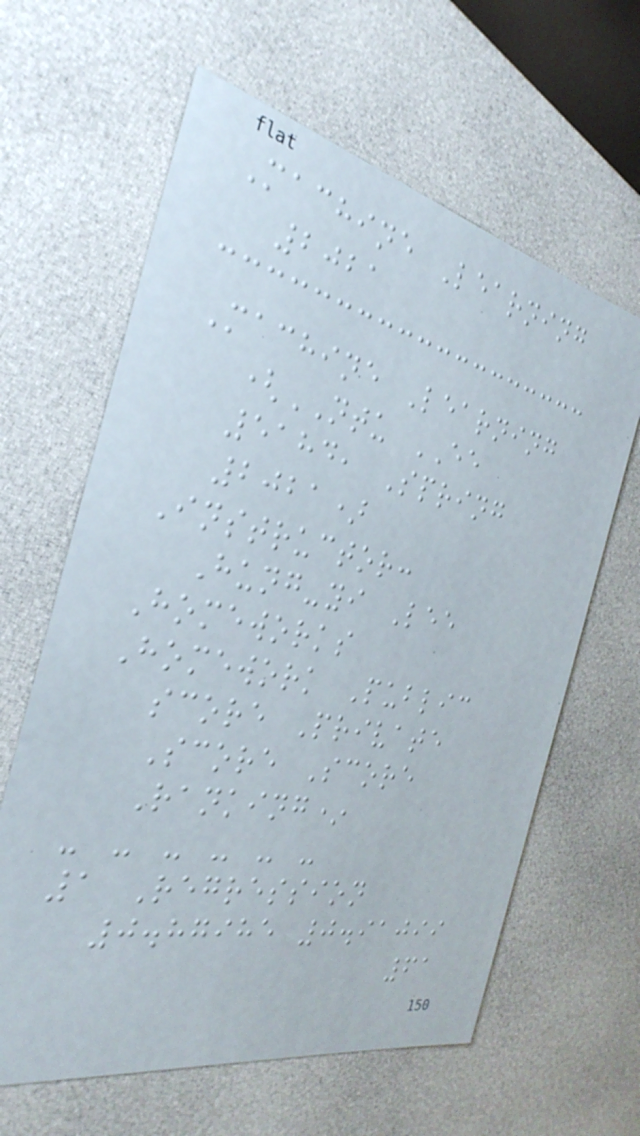Machine Learning
2021
Machine Learning
(NTU EE
5184, Spring
2021)
Instructor:
Hung-yi Lee
Homeworks
Homework Public
score Private
Score Score
Ranking*
- - - - - -
1 Regression
0.87985 0.91099
61
